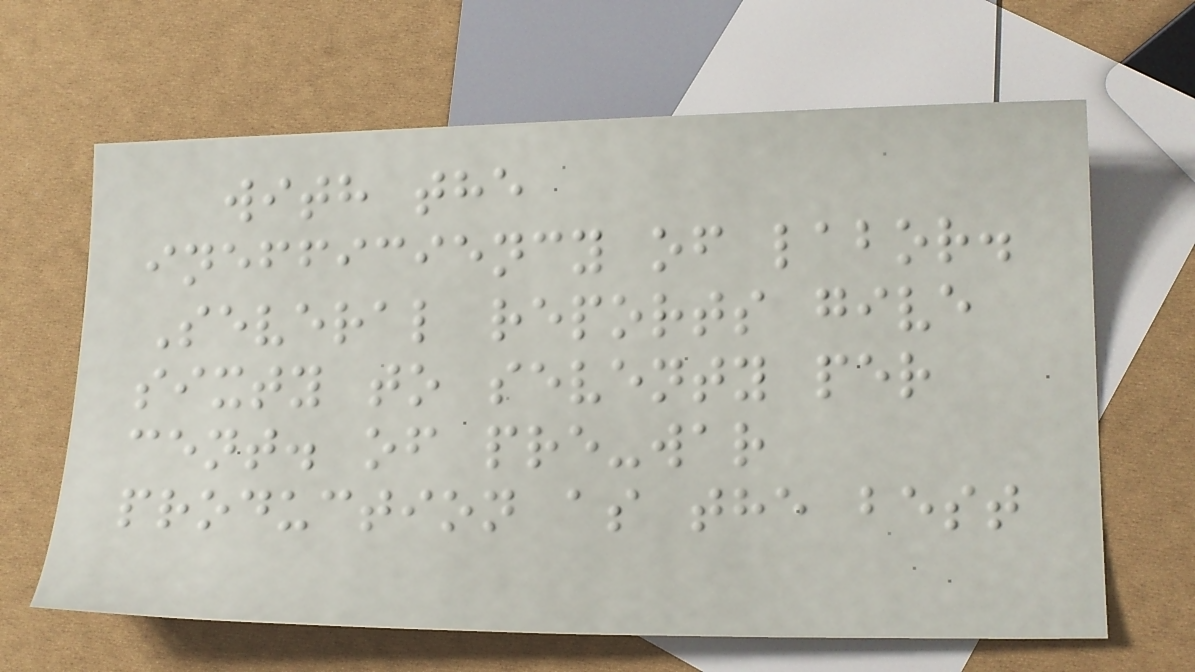with the
inefficiency of labor.
Several reports give
sixty to seventy per
cent. of pre-war
production as the best
